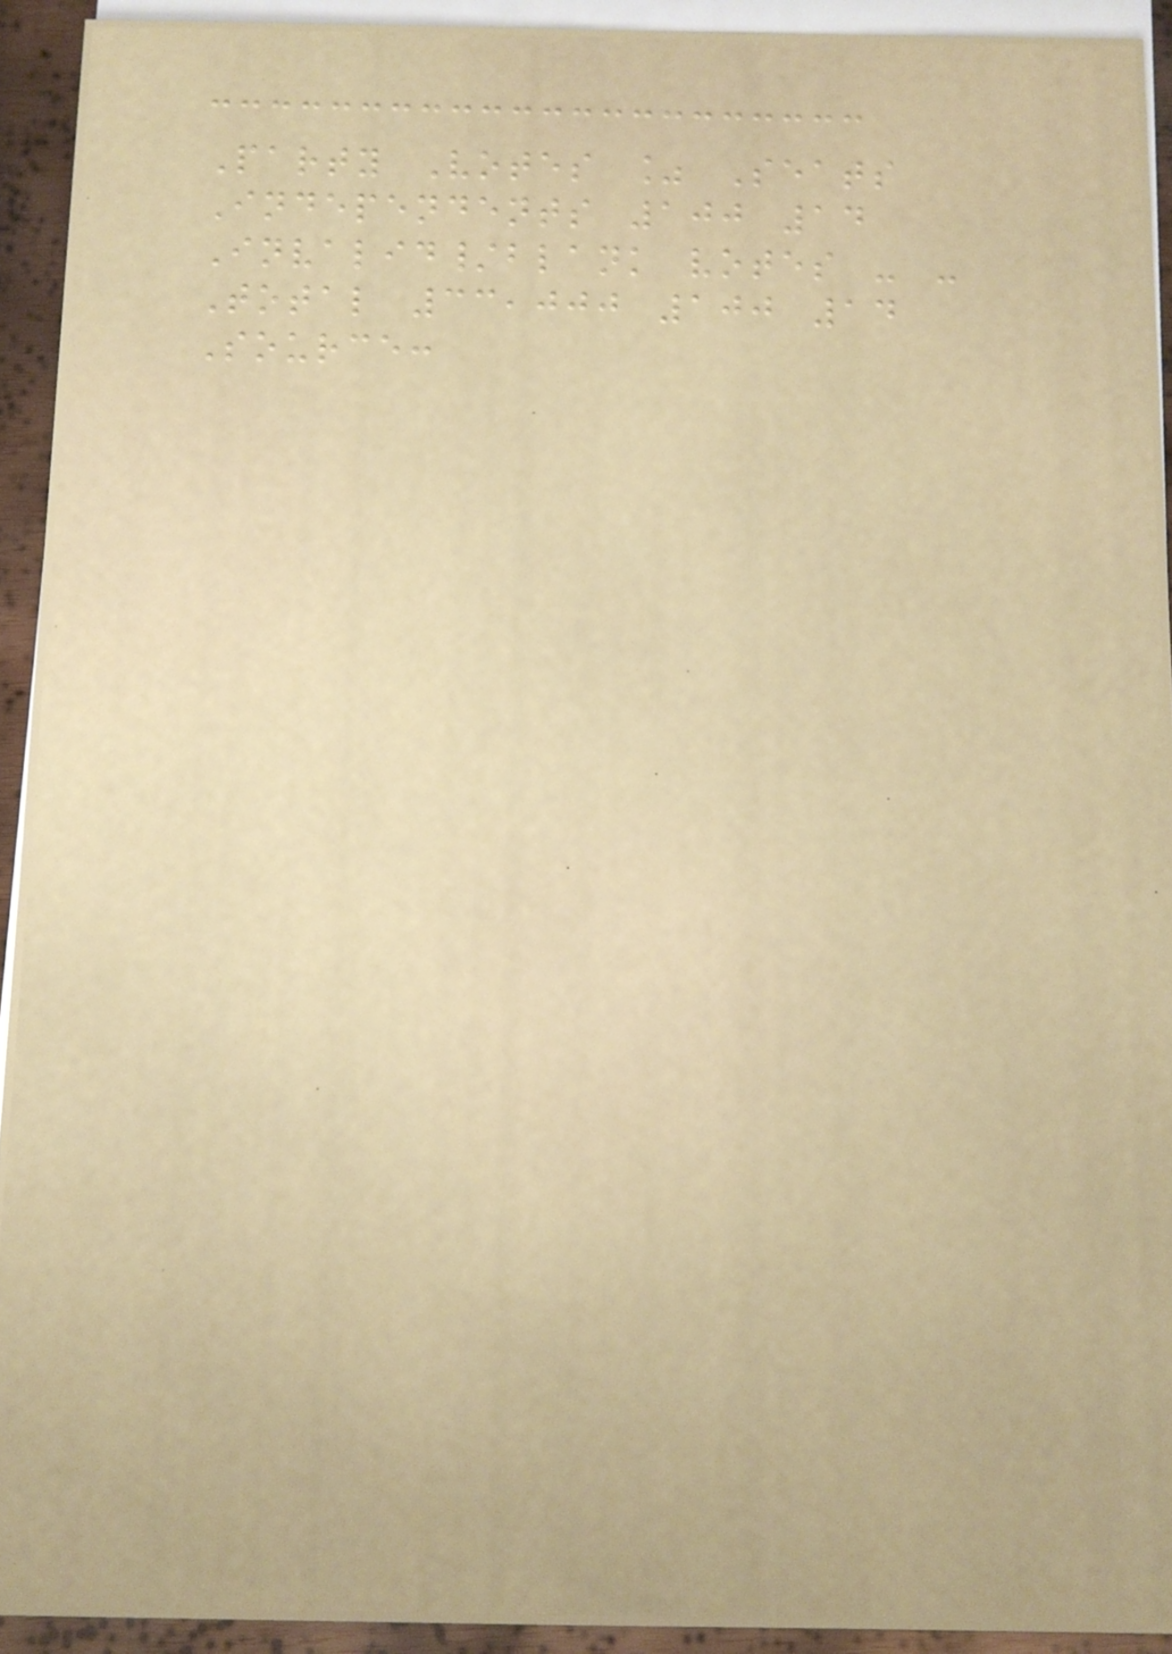Party Votes % Seats
Independents 100 14
Invalid/blank votes - -
Total 33,000 100 14
Source:
